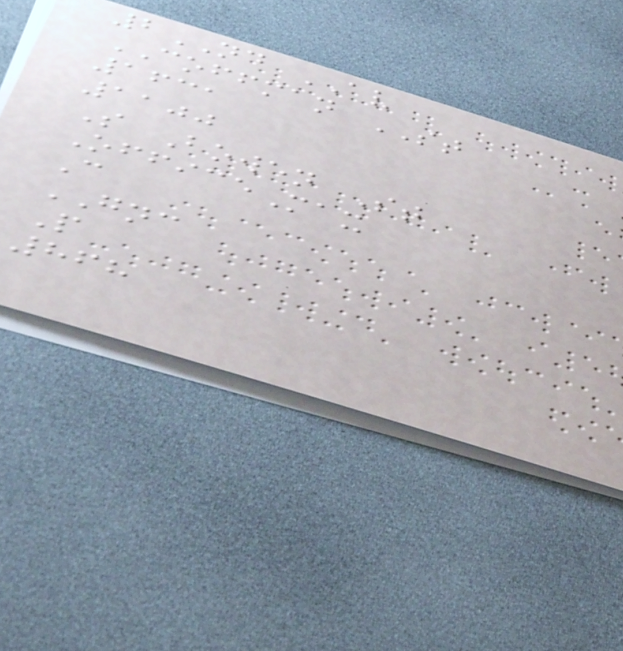2ND AV
COFFMAN ST
1631
1100
S Bowen St
OfficeMax
C
GNC
P
868
